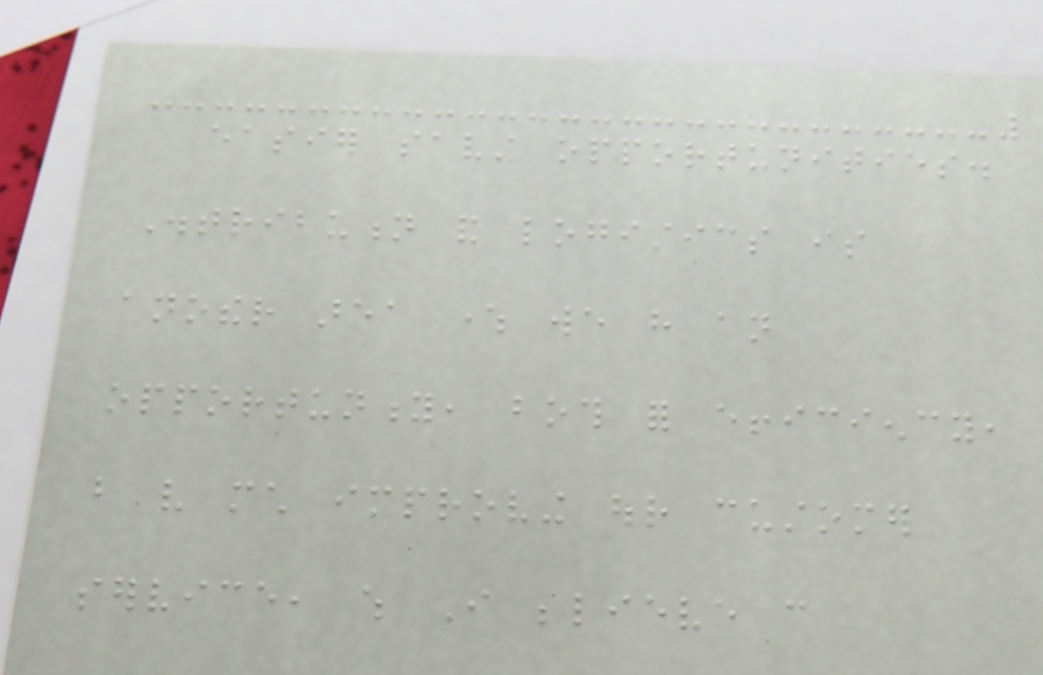easier saving opportunities.
Distribution and logistics is
another area where we have an
opportunity, both for efficiency,
but very much improving our customer
service, which I believe can
